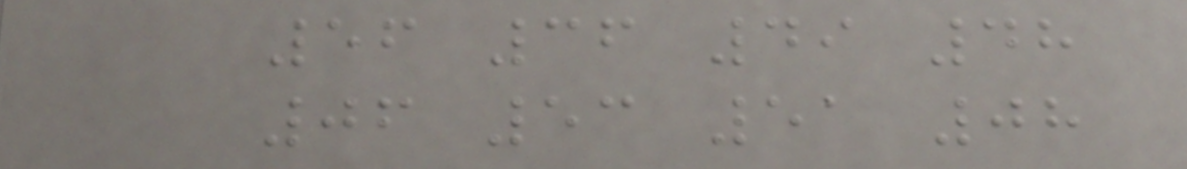56 36 49 48
06 53 51 08
